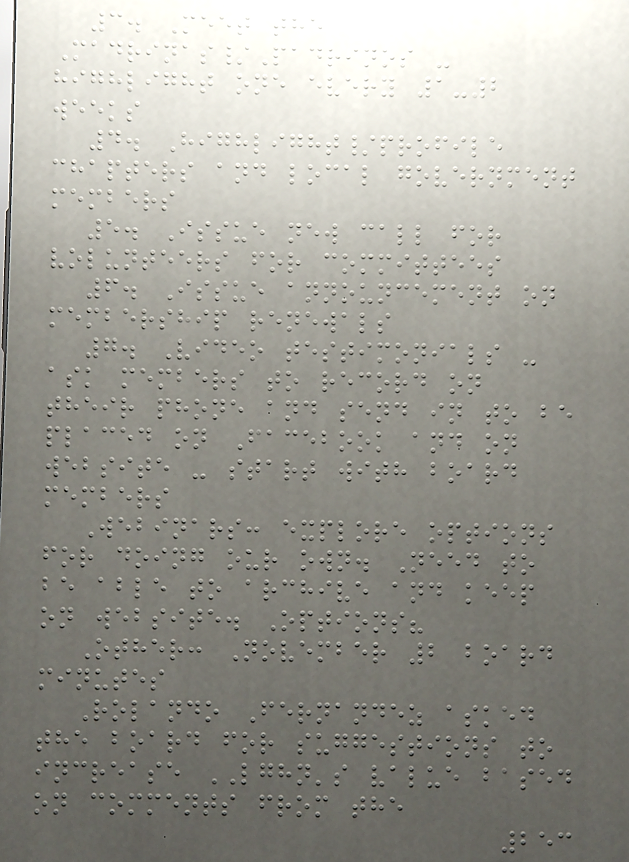3. Meet the
Madrinas/Padrinos -
highlight one every 1-2
weeks
4. Highlight/profile
chapters and local government
members
5. Issue new call for
volunteers for committees
6. Issue announcement on
membership renewals
7. Video testimonials -
ask members to record on
their phone and send in to be
placed on Facebook and on
website - start with board
members
Webinars: explore options
for doing our own. Need to
be able to archive and keep
on website. Options?
Other: November 2 board
minutes
Rolando Fernandez asked
the board for suggestions to
increase LGHN's value based
on comments from the
253
